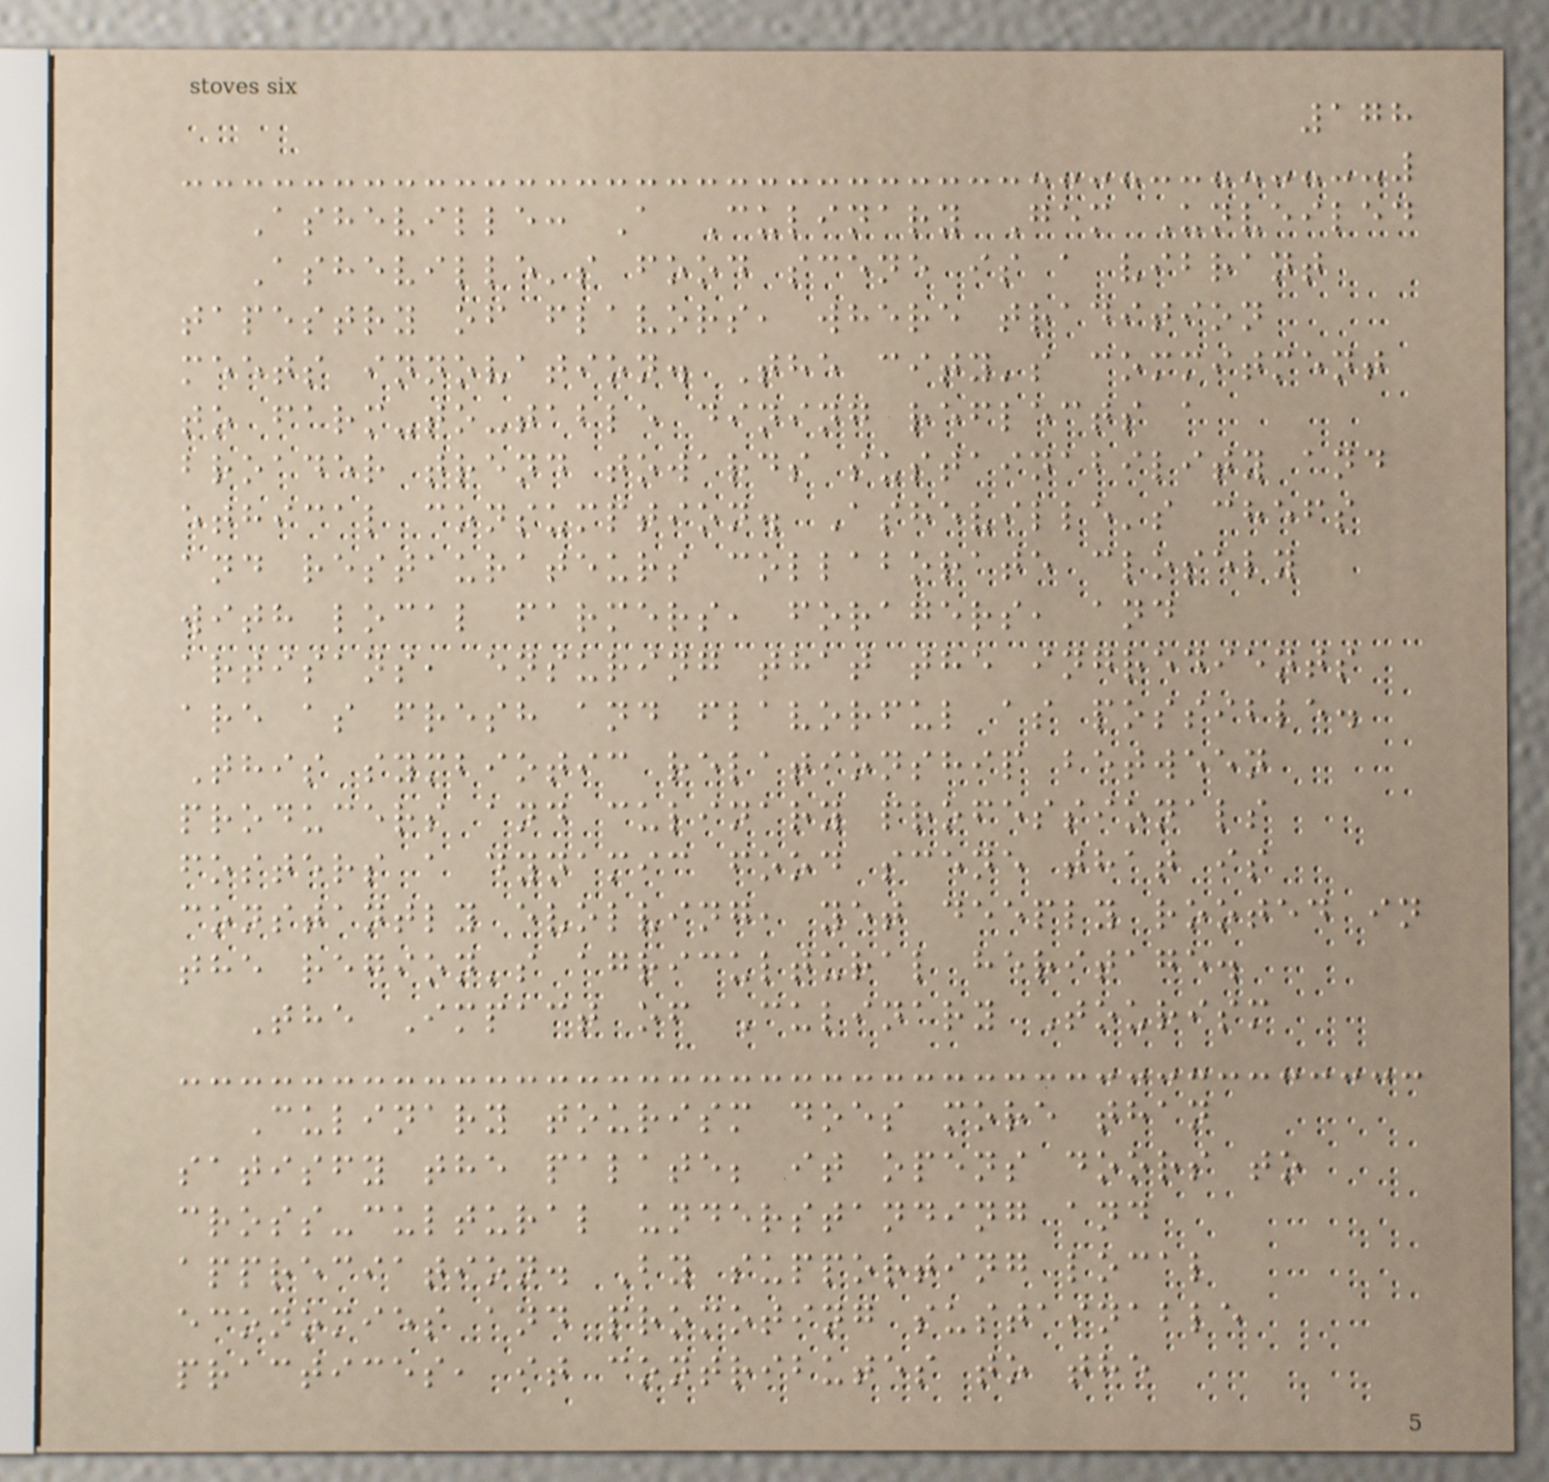178
Asheville: A Culinary Gem Unveiled
Asheville's food scene is a vibrant
tapestry of flavors, where tradition
meets innovation. The city's commitment
to farm-to-table dining reflects a
broader trend towards sustainability and
ethical consumption. Asheville's chefs
and restaurateurs collaborate closely
with local farmers, foragers, and
artisans, ensuring that the ingredients
are as fresh and flavorful as possible.
This symbiotic relationship between
producers and culinary professionals
fosters a dynamic food scene that is
constantly evolving, yet deeply rooted in
the region's agricultural heritage.
The Impact of Culinary Tourism
Culinary tourism does more than
satisfy the palate; it opens doors to
cross-cultural understanding and
appreciation. By supporting local
economies and promoting sustainable
practices, it contributes to the
